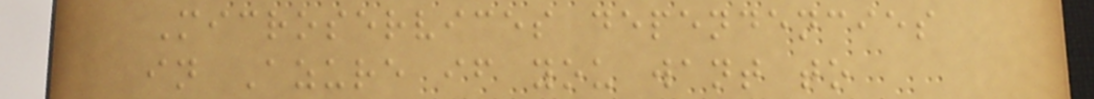Microservices dependencies
in Azure if you want to
